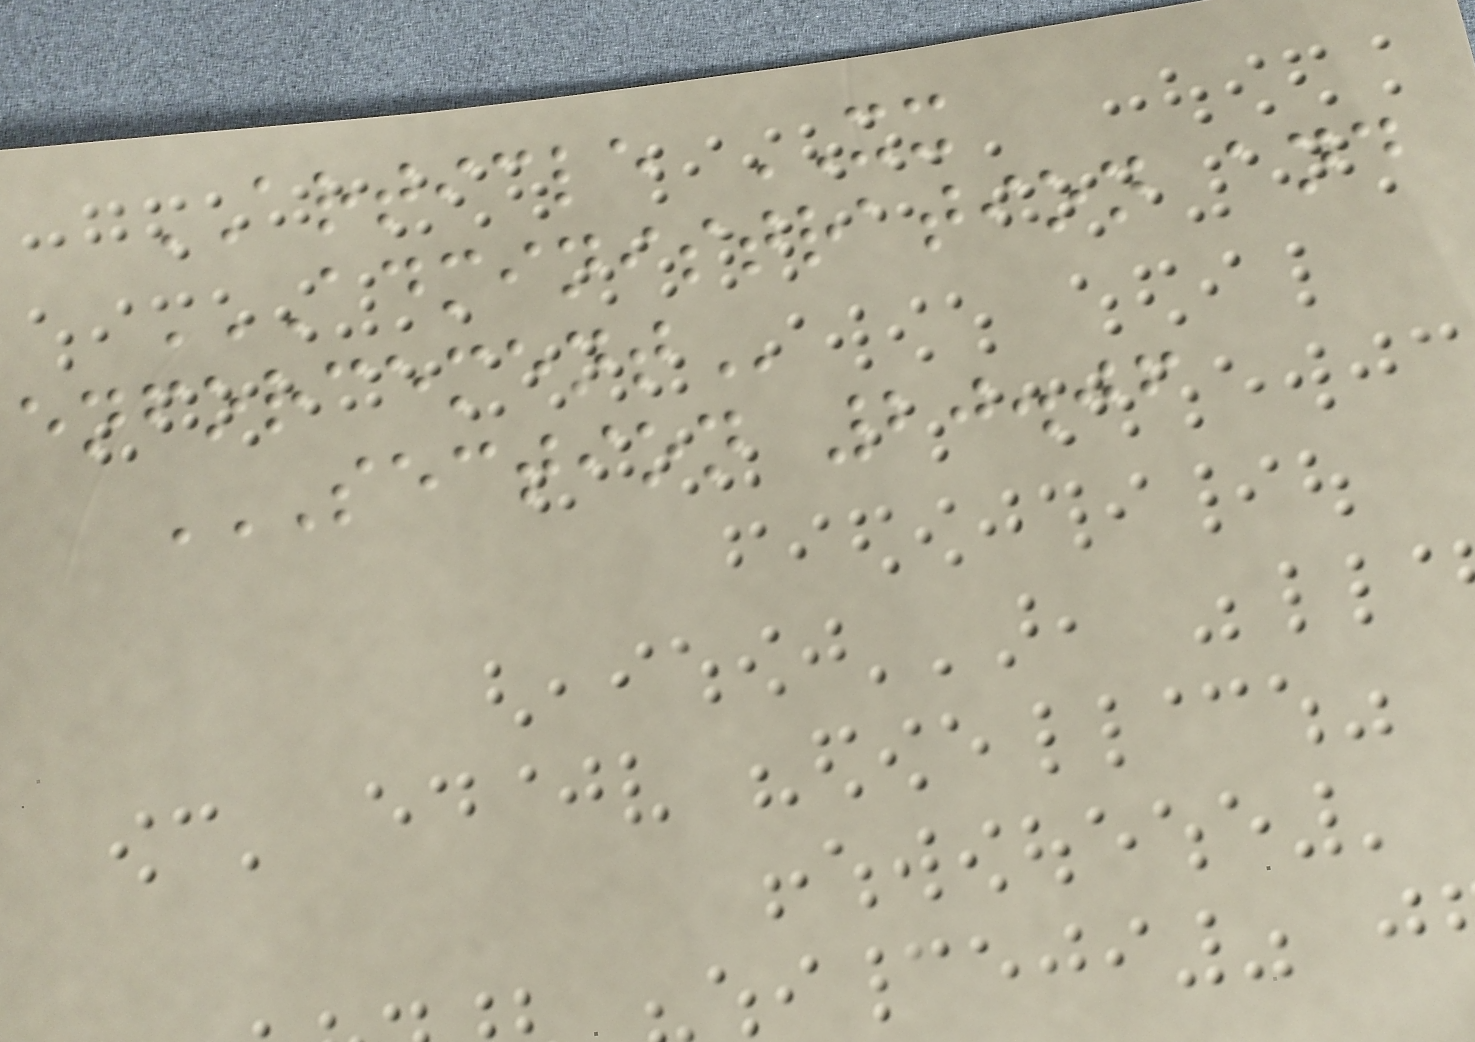ARTICLE XX
ADMINISTRATION AND
ENFORCEMENT
SECTION 20.06
